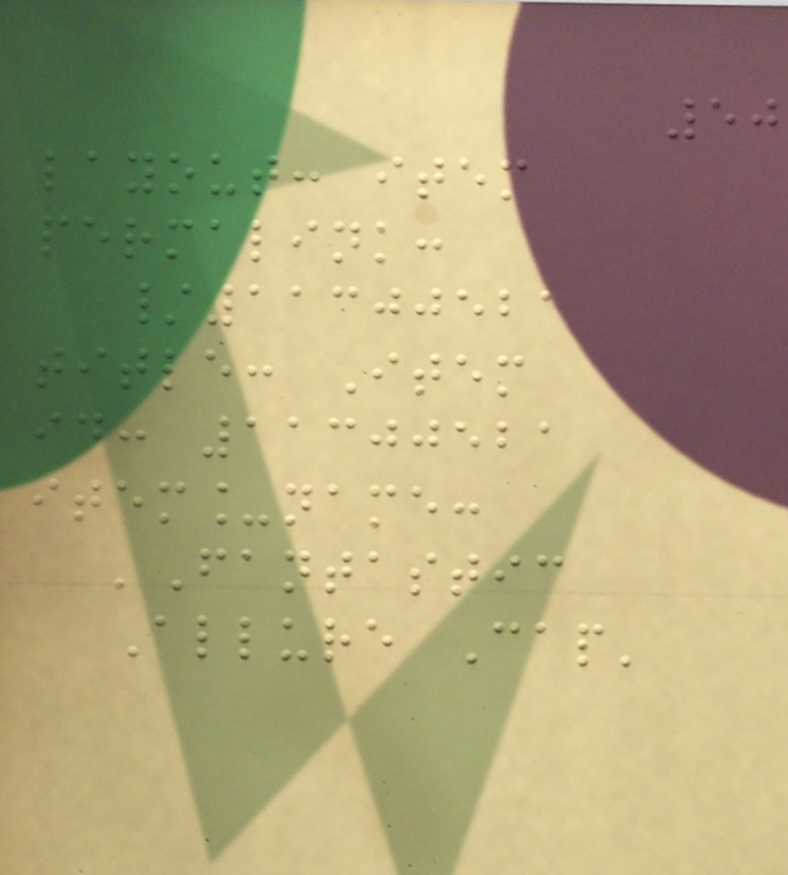50
layout: item
permalink:
/11300521
title: Item
id: 11300521
item_name:
'Fantastic
Allure Cap'
